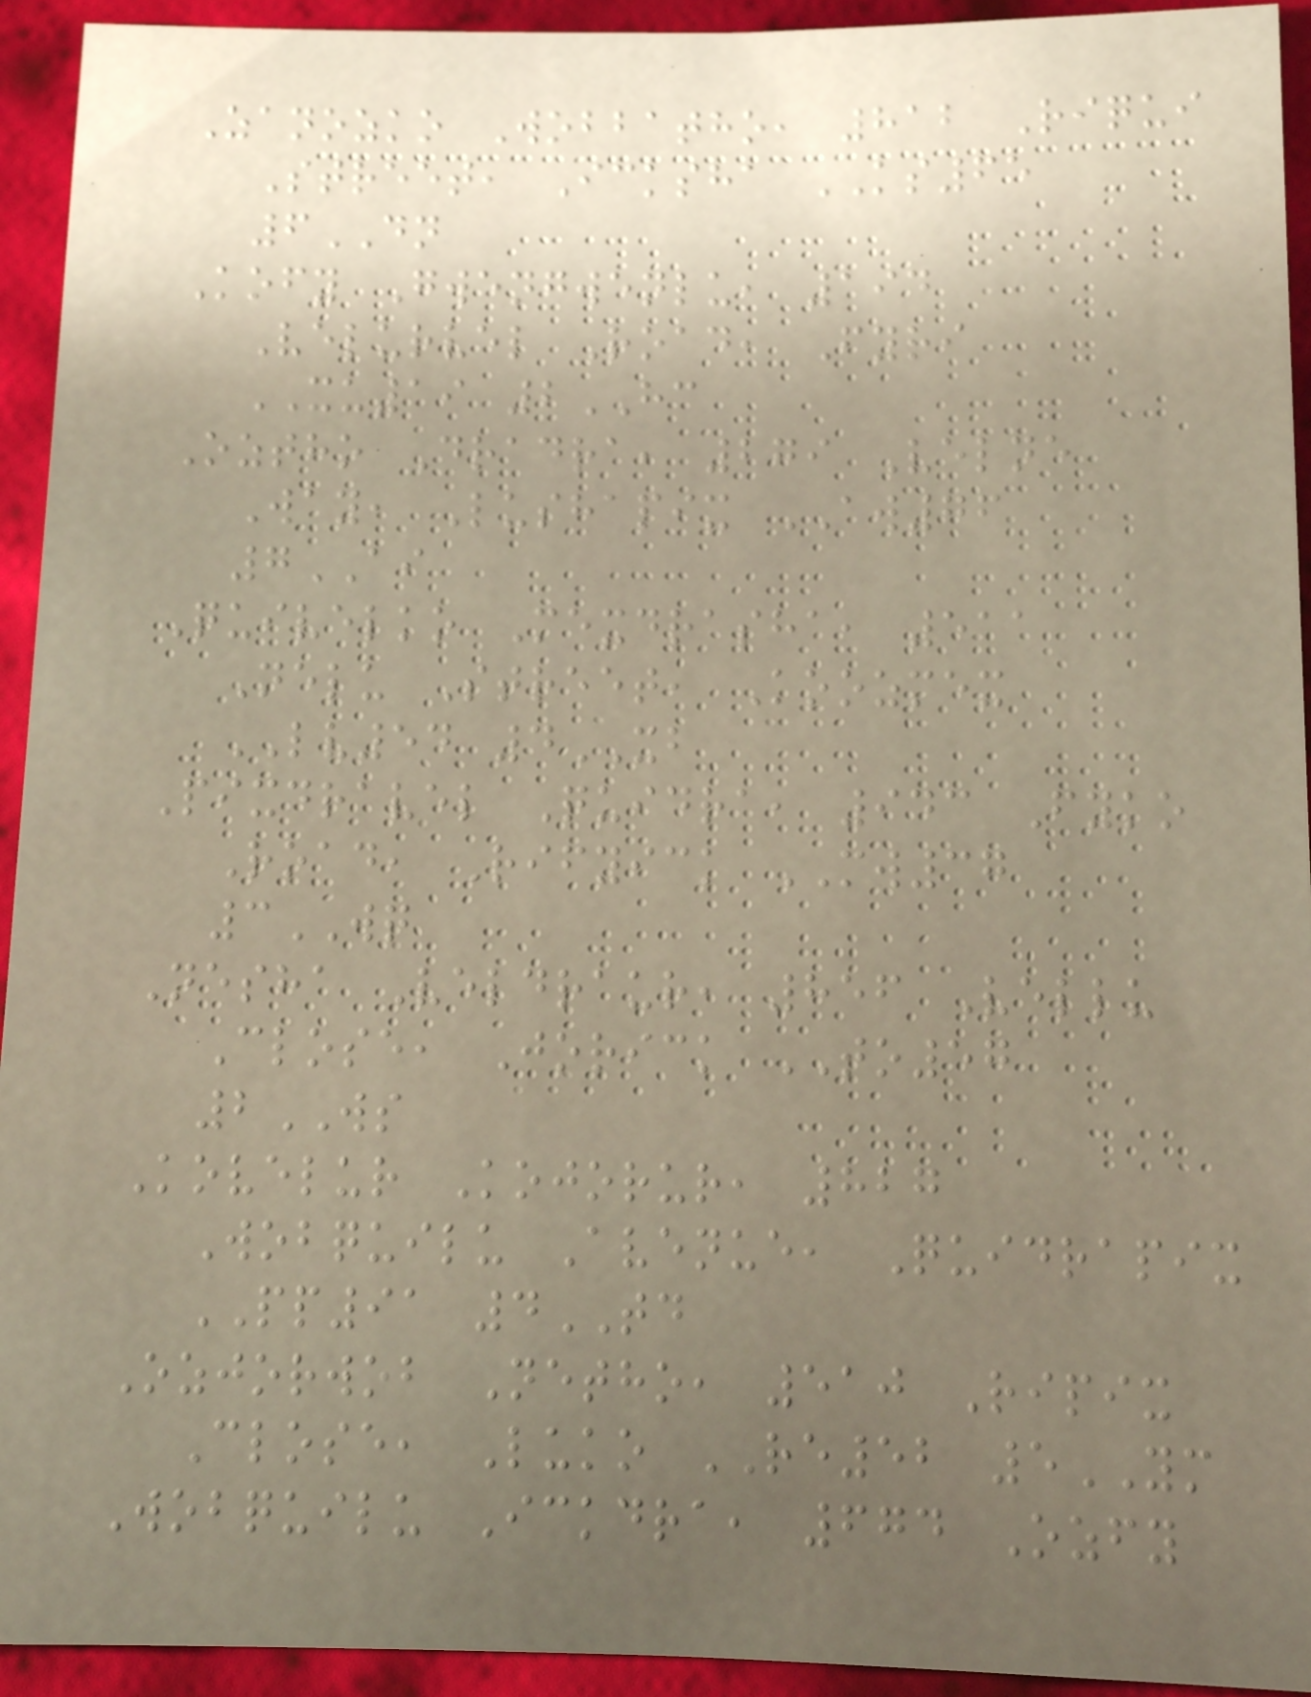Zanozko Wobbatho, 812 Riqui
Street, Icksha KS65
6DN
Kofy Gwengwenlu, 194
Velurvel Road, Fyri
XU19 2HC
Oztho Dradra, 279 Velne
Way, Lushapix AW76
7AI
Quivelko Mexdrasha, 511
Nelu Street, Koozmex
LV54 4XB
Pixdravel Quidra, 943 Fyko
Road, Rifyick MW37
3WQ
Nesha Veldraur, 856 Vellu
Close, Jorick TO57
2WS
Kovelur Kojorur, 827
Wobquilu Avenue, Quidrapix
PP91 4TD
Ozjorwob Netho, 510 Ripix
Close, Luko RE52 5YM
Wobquilu Ickdra, 674 Ozfy
